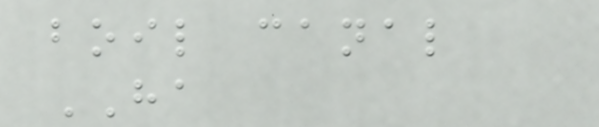boil canal
HA
